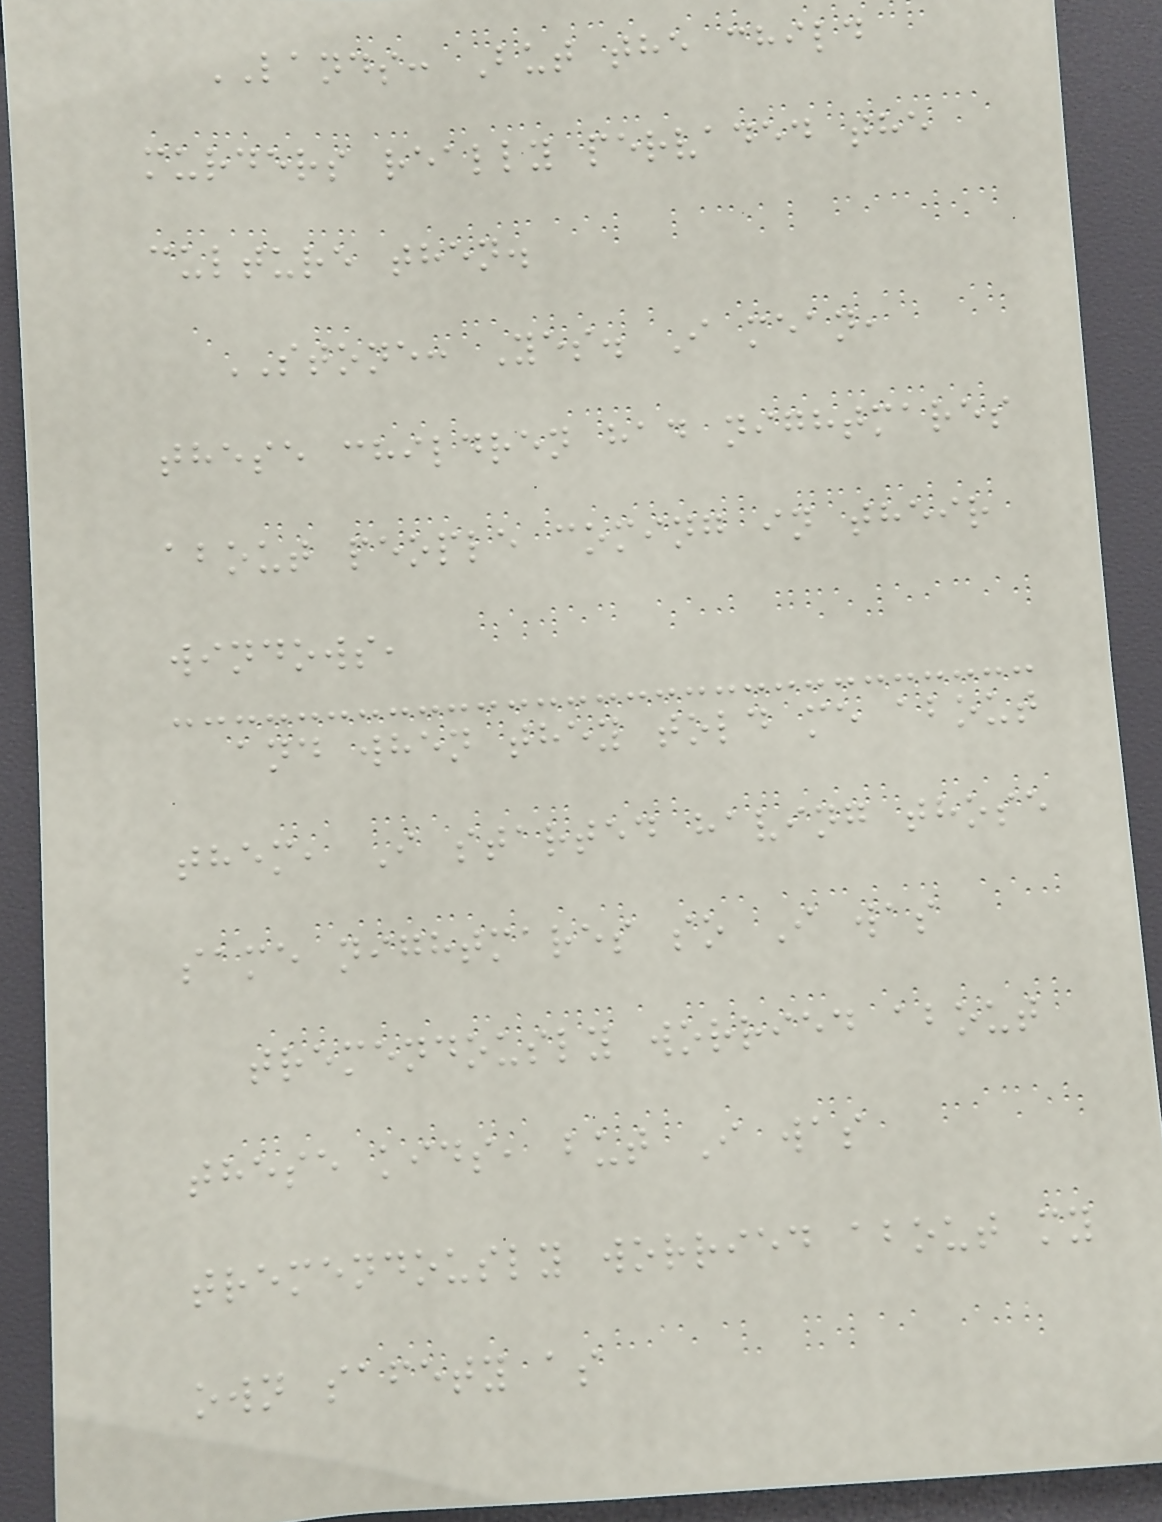LANDS: But the child
murders really pervaded the
culture then.
STONE: Yes. I mean,
these children had nightmares
about people coming in their
windows,
and when they told me about
them, I started having those
same nightmares so I was
tremendously worried about
these kids, but I was
tremendously worried about my
own safety as
